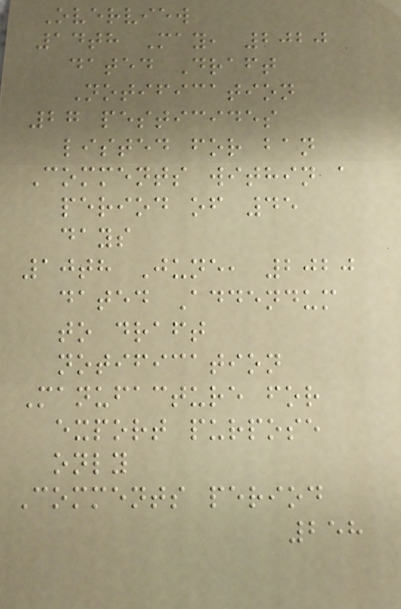Overview
14th May, 2020
dated Draft
Notification
27 pesticides
listed for ban
Comments within a
period of 45
days
10th June, 2020
dated Addendum
to draft
notification
Manufacture for
export purpose
only
Comments period
258
